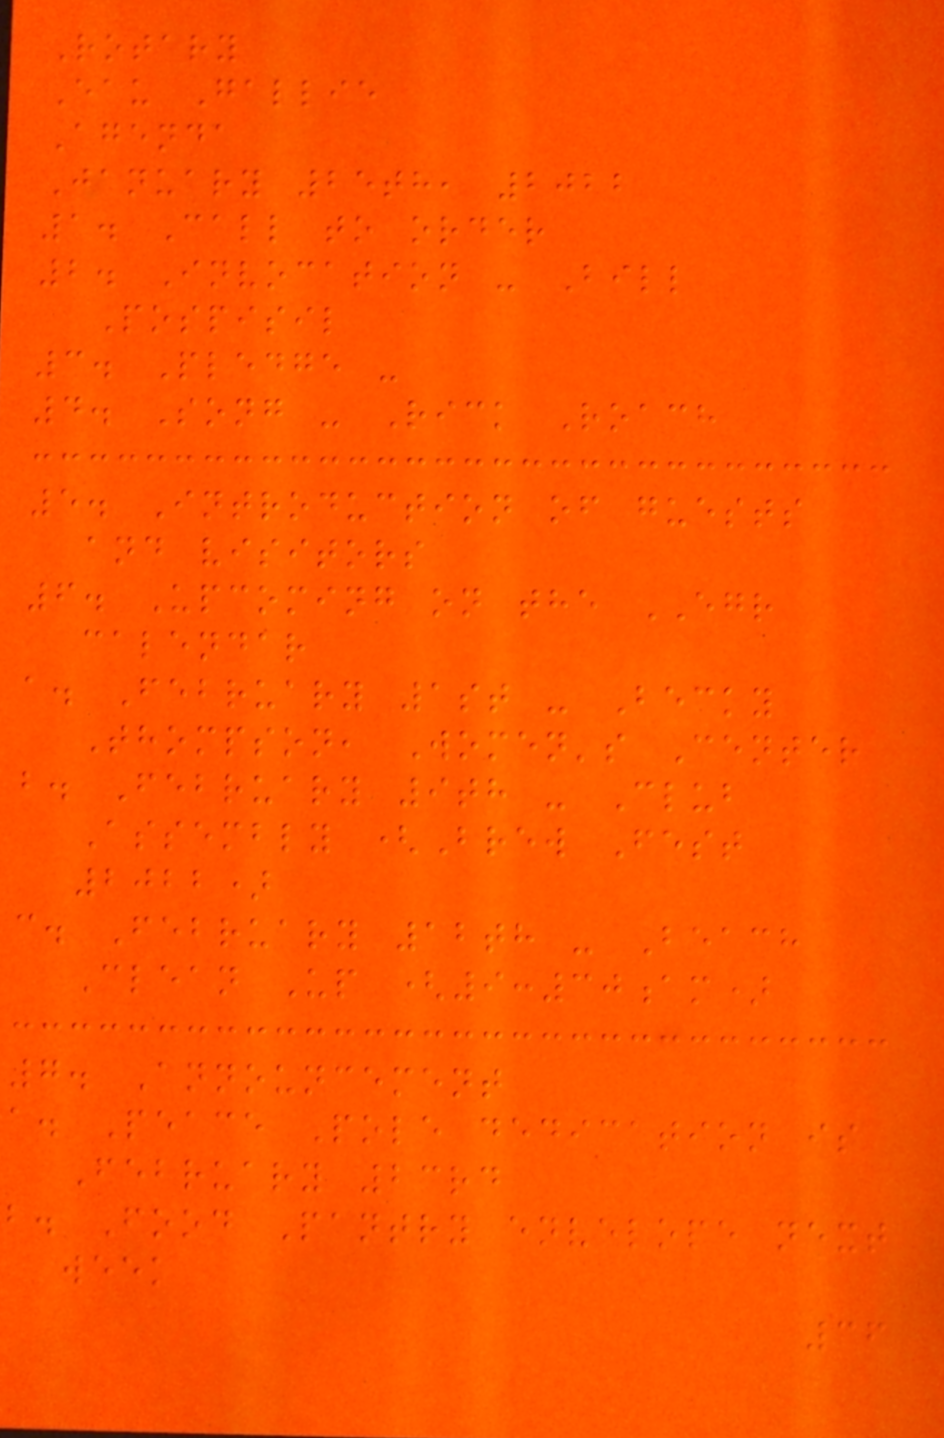Rotary
Eau Gallie
Agenda
January 25th, 2022
1. Call to order
2. Invocation - Bill
Pospisil
3. Pledge -
4. Song - Rick Roach
5. Introduction of guests
and visitors
6. Upcoming on the EGR
calendar
a. February 1st - Becky
Thompson, Women's Center
b. February 9th - Club
Assembly (Brew Fest
2022)
c. February 12th - Beach
Clean Up (9:30am)
7. Announcement
a. Peace Pole dedication is
February 23rd
b. Food Pantry envelope next
week
36
